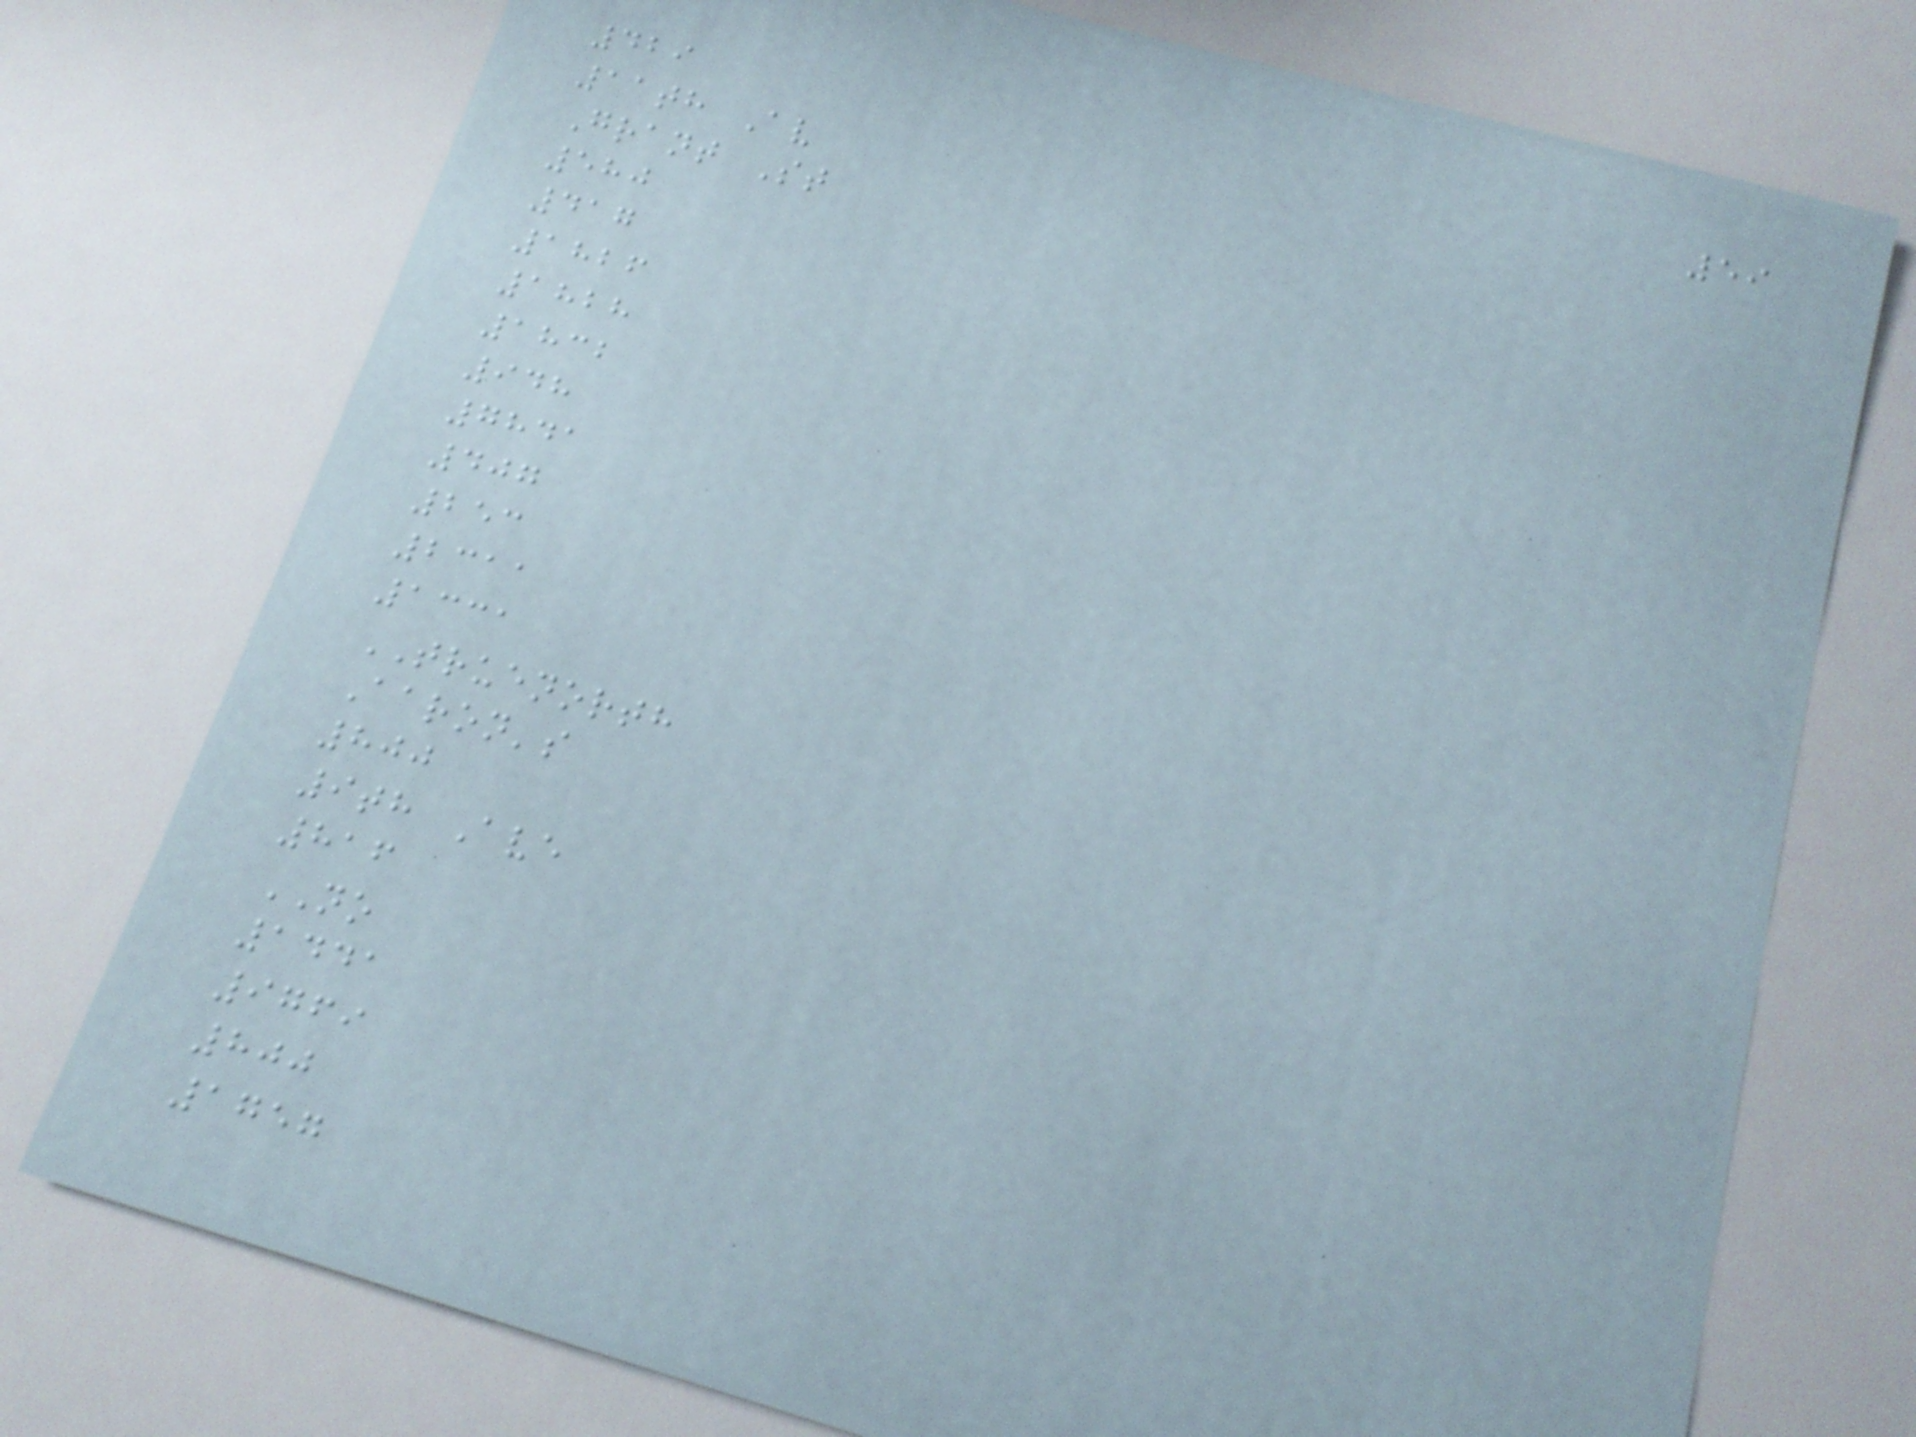59
429
11th Av
Grant St
580
417
1826
1828
1832
948
7841
407
253
2311
1331
TRUENORTH
Aaron's
800
9th Ave
816
NO
1441
9769
800
1757
